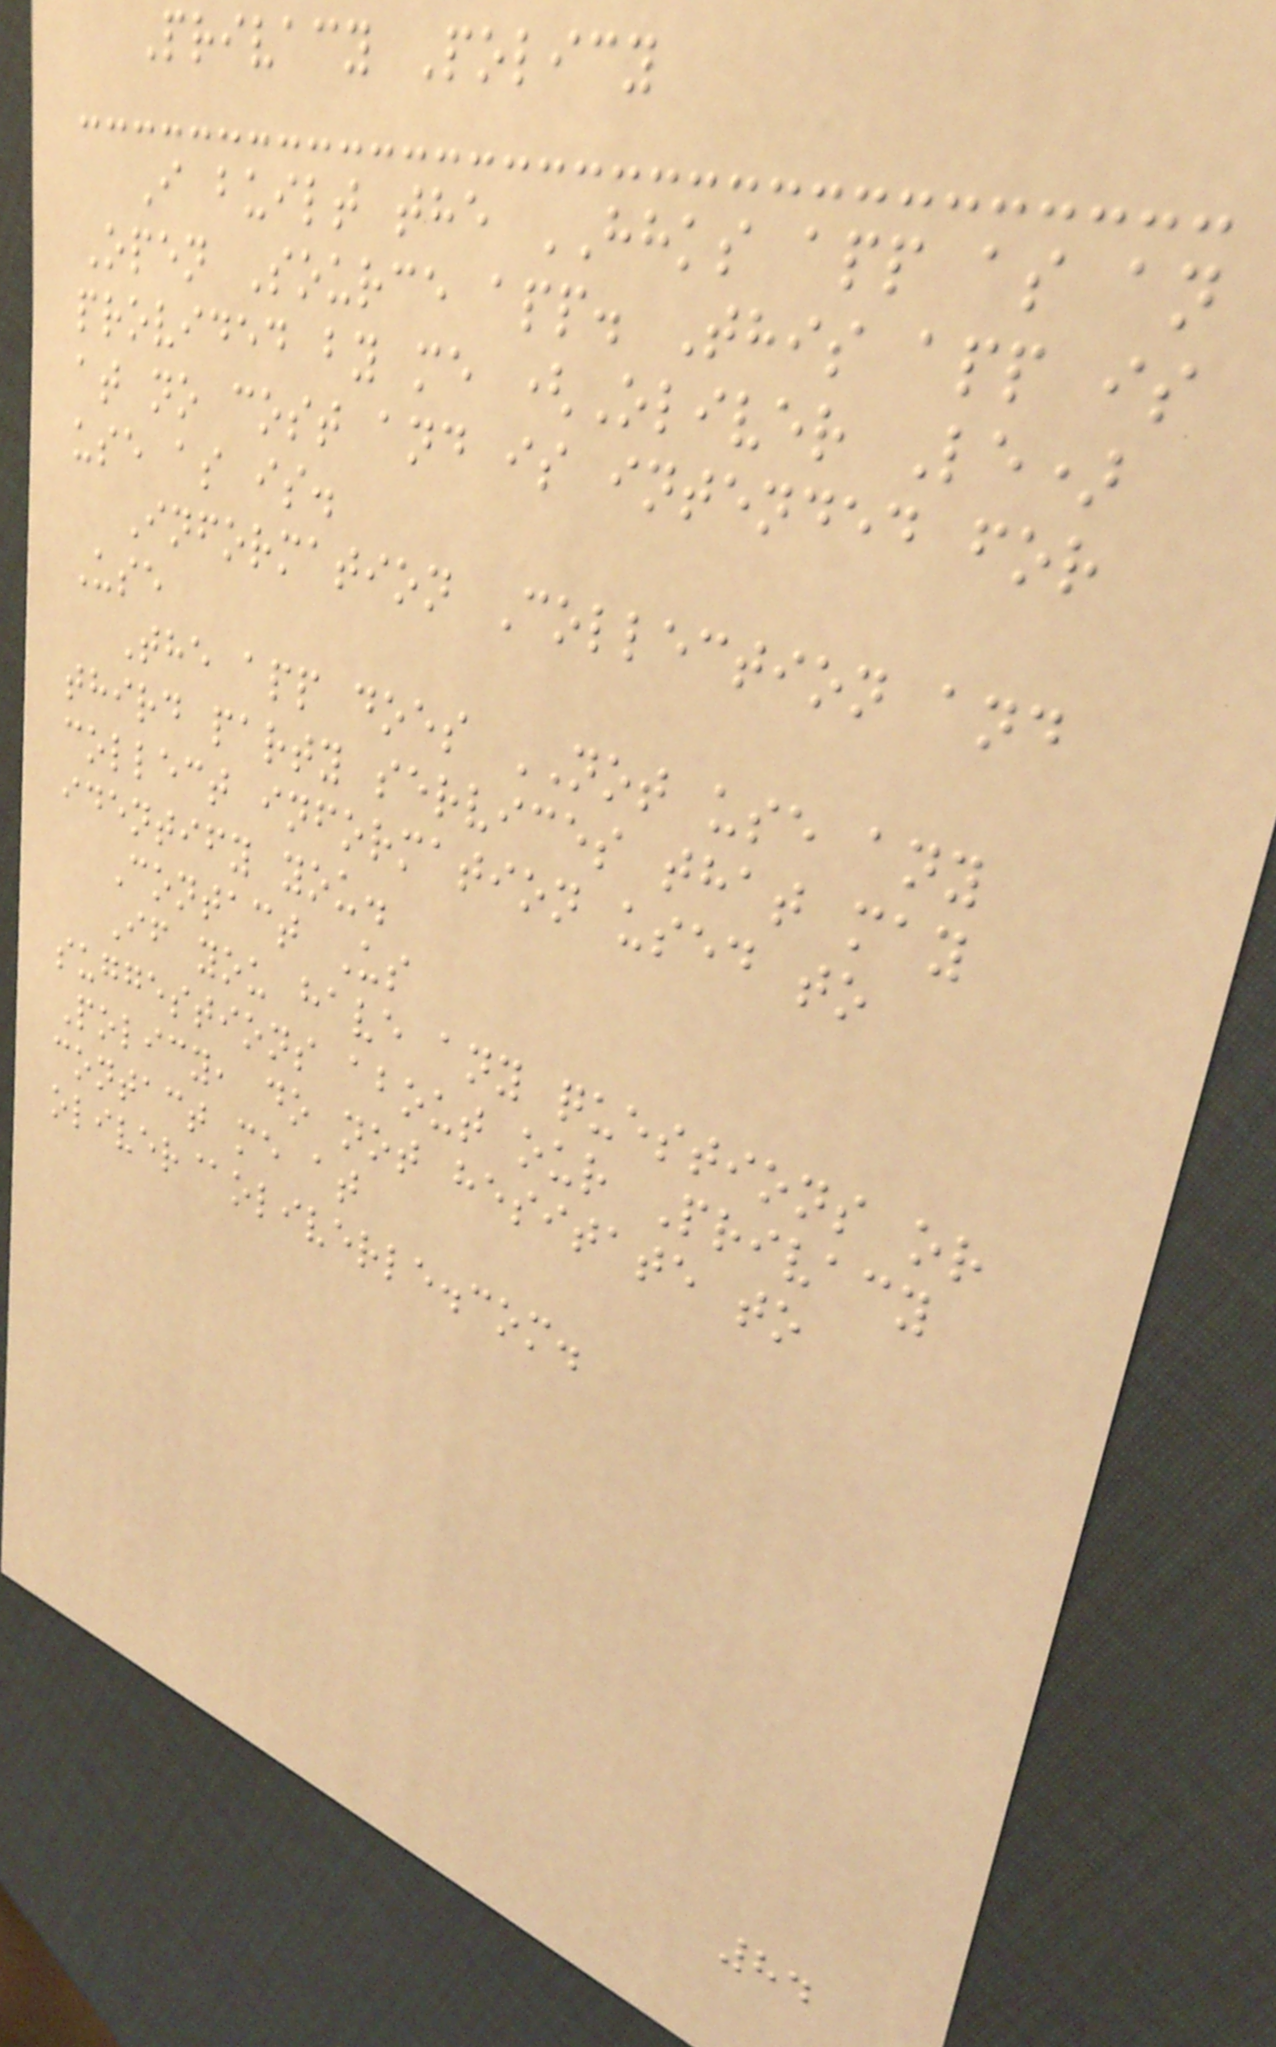Privacy Policy
I built the HHKS app as an
Open Source app. This app is
provided by me (Oliver Le)
at no cost and is intended for
use as is.
Information Collection and
Use
The app does NOT use any
third party services that may
collect information used to
identify you.
Contact Us
If you have any questions or
suggestions about our Privacy
Policy, do not hesitate to
contact me at
oliver@oliverle.com.
84
